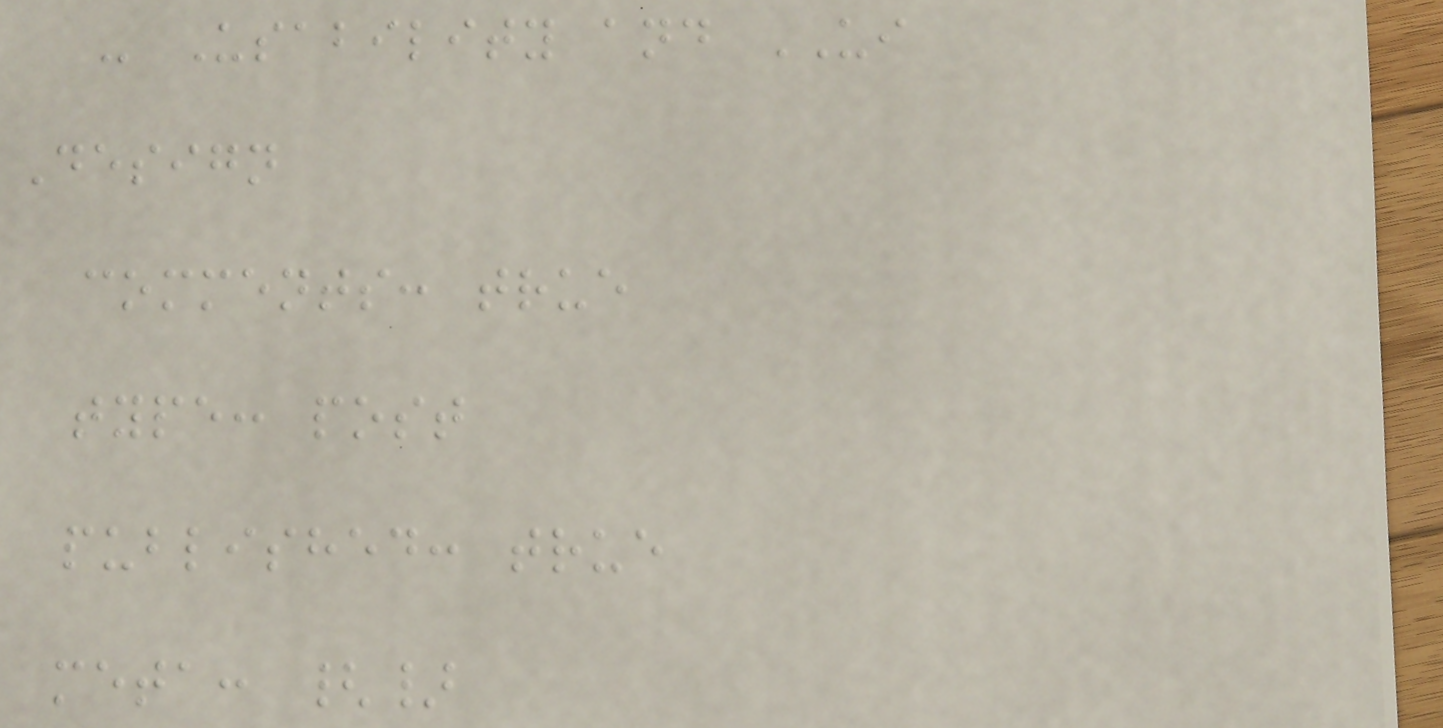- Usability and UI
Design
comments: true
type: post
published: true
meta: {}
